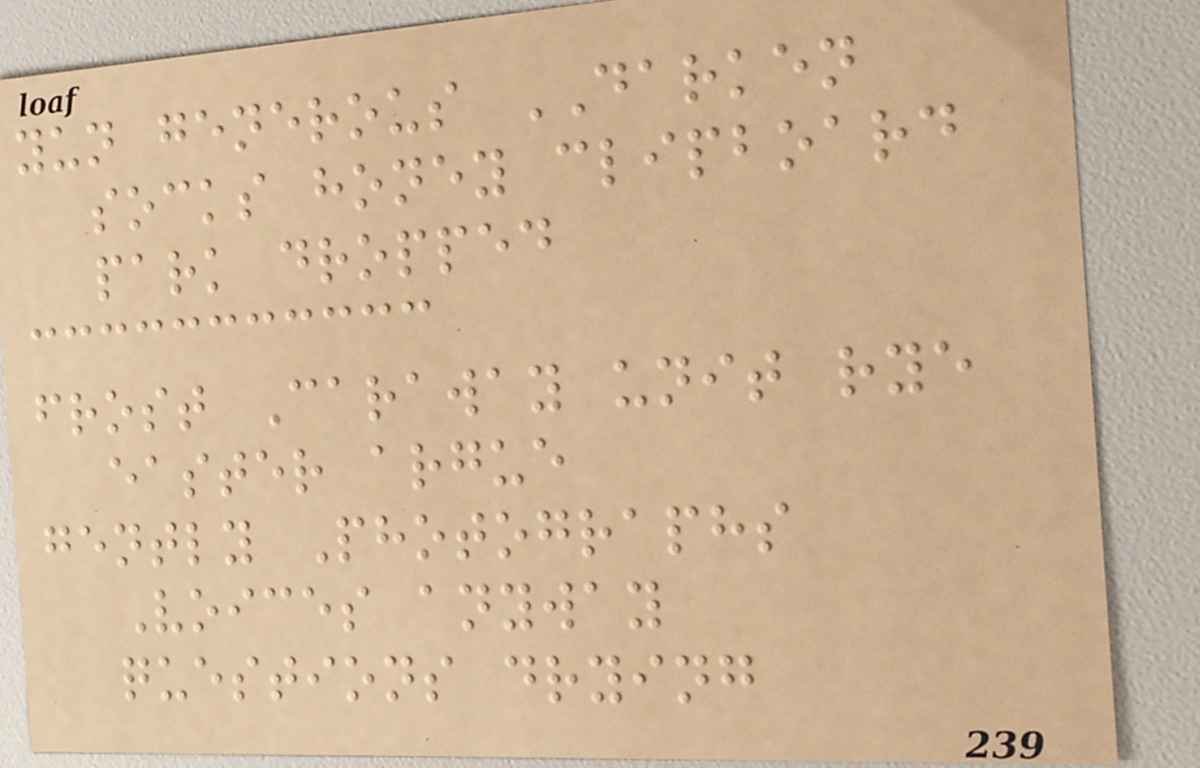yun generous DARKEN
socks honey clipboard
park dropped
frost Caraway unit rye
easter argue
gently Photographs
Voices anyway
questions drying
